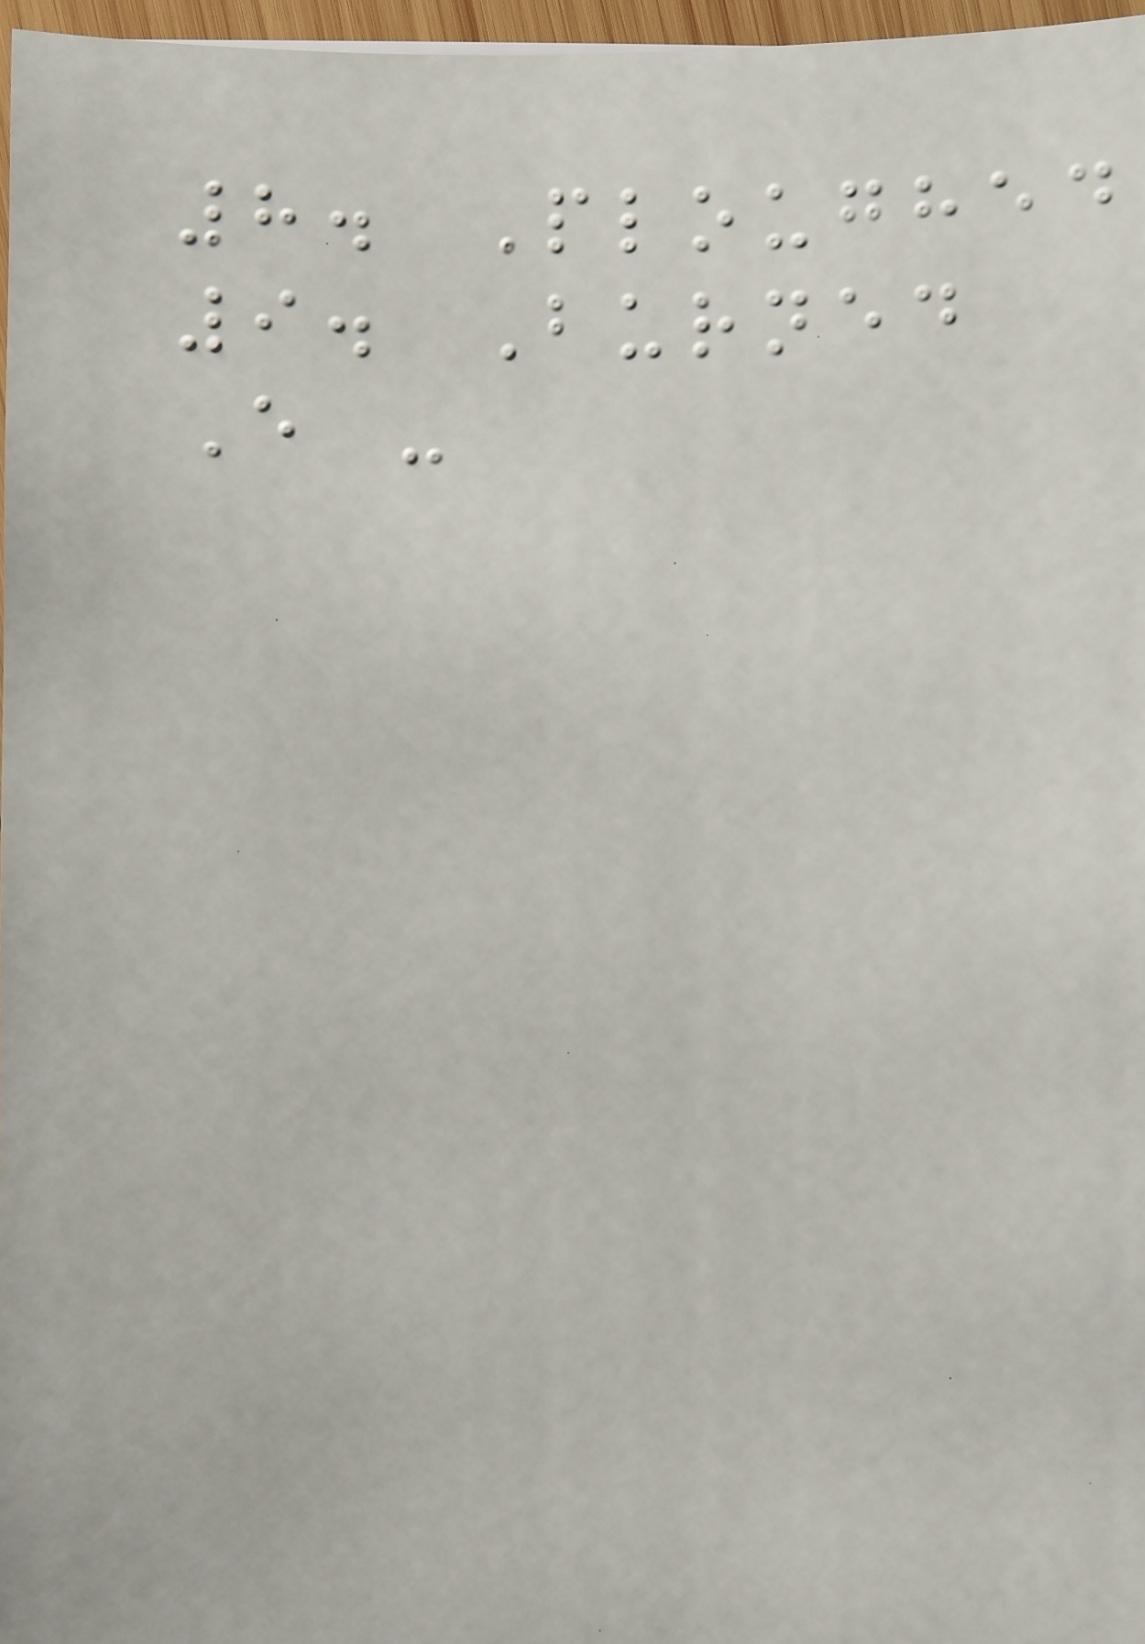8. Ploughed
9. Burned
E -
